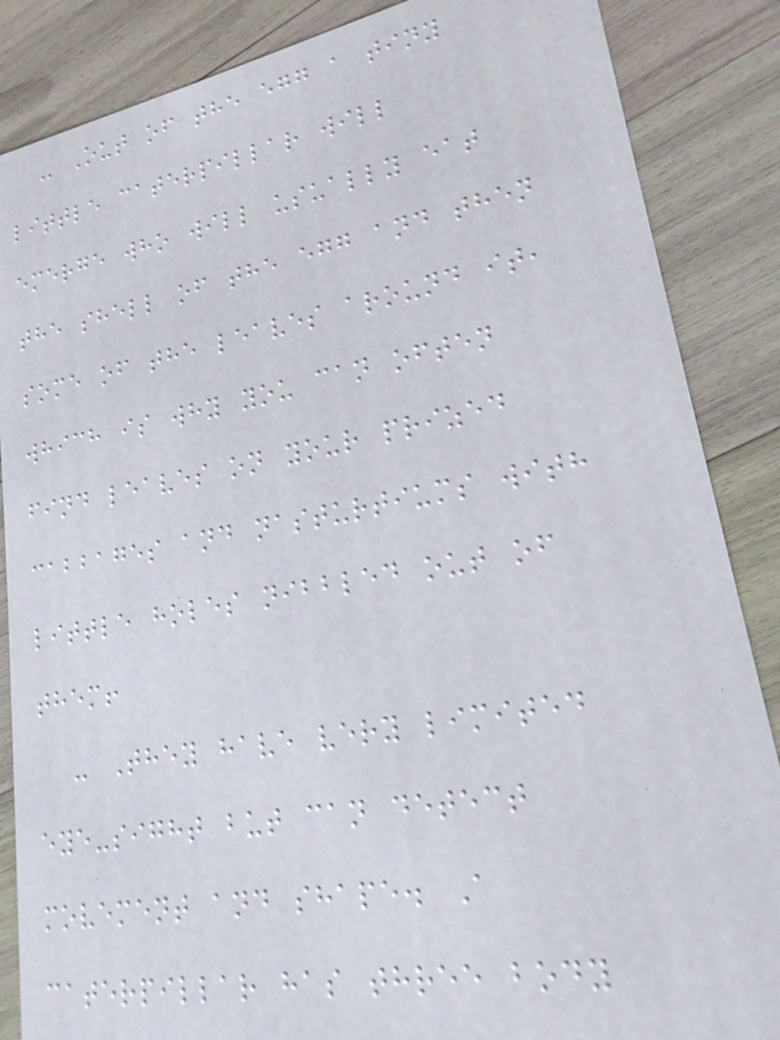- Out of the egg a tiny
little caterpillar will
emerge who will usually eat
the shell of the egg and then
some of the leaves around it,
which is why you can often
find leaves on your prized
cabbages and nasturtiums with
little holes nibbled out of
them!
- They have very limited
eye-sight but can detect
movement and shape. A
caterpillar has three body
